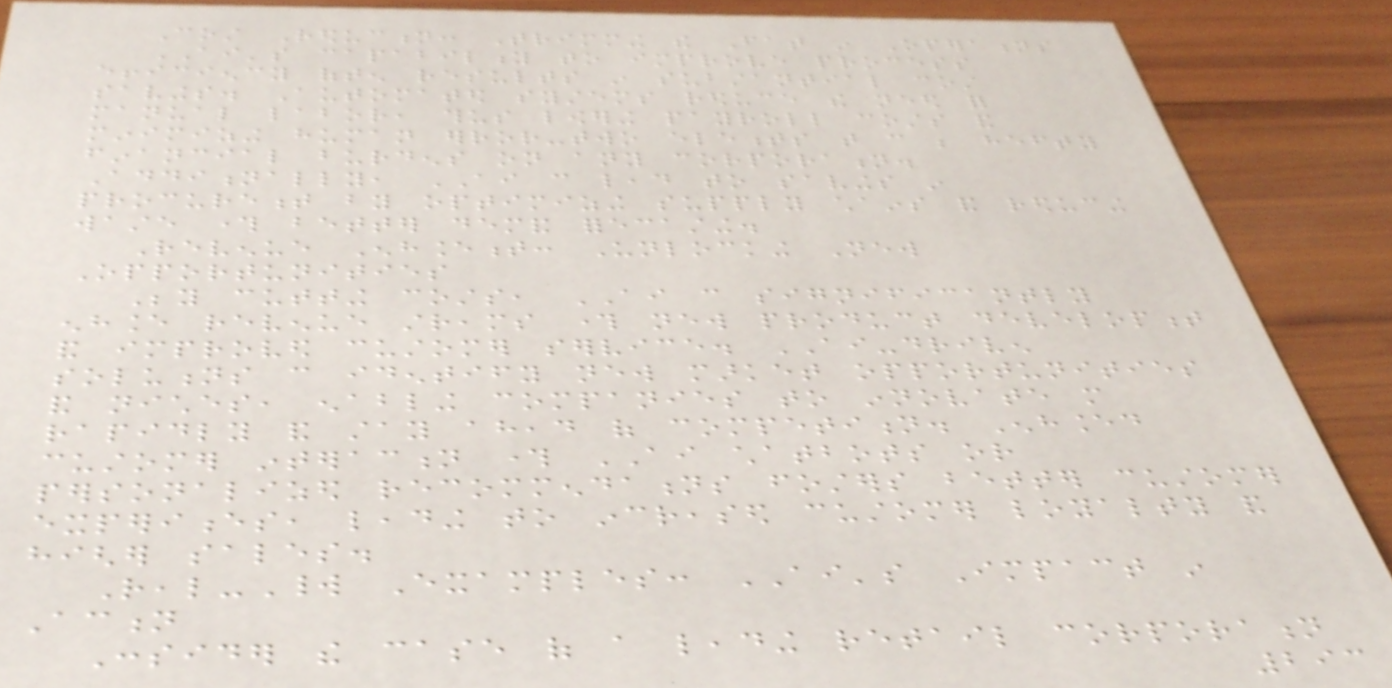Cost Reduction: Trimming the Fat in Operations
AI's capability to improve process
efficiency often results in substantial cost
savings. Automated systems reduce the need for
manual labor, thus lowering payroll costs and
minimizing human error-two elements that can be hefty
financial burdens on any corporation.
Additionally, AI can lead to savings in
procurement by optimizing supply chains and reducing
waste through better demand forecasting.
Revenue Enhancement: Unlocking New
Opportunities
Beyond cutting costs, AI can significantly
enhance revenue streams through new product development
and improved customer service. AI-driven
solutions can identify new market opportunities
and niches, enabling companies to innovate more
rapidly and stay ahead of competition. Enhanced
customer interaction through AI chatbots or
personalized recommendations fosters better customer
experiences, leading to increased customer loyalty and
higher sales.
Real-World Examples: AI's Impact in
Action
Consider the case of a leading retail corporation
293
